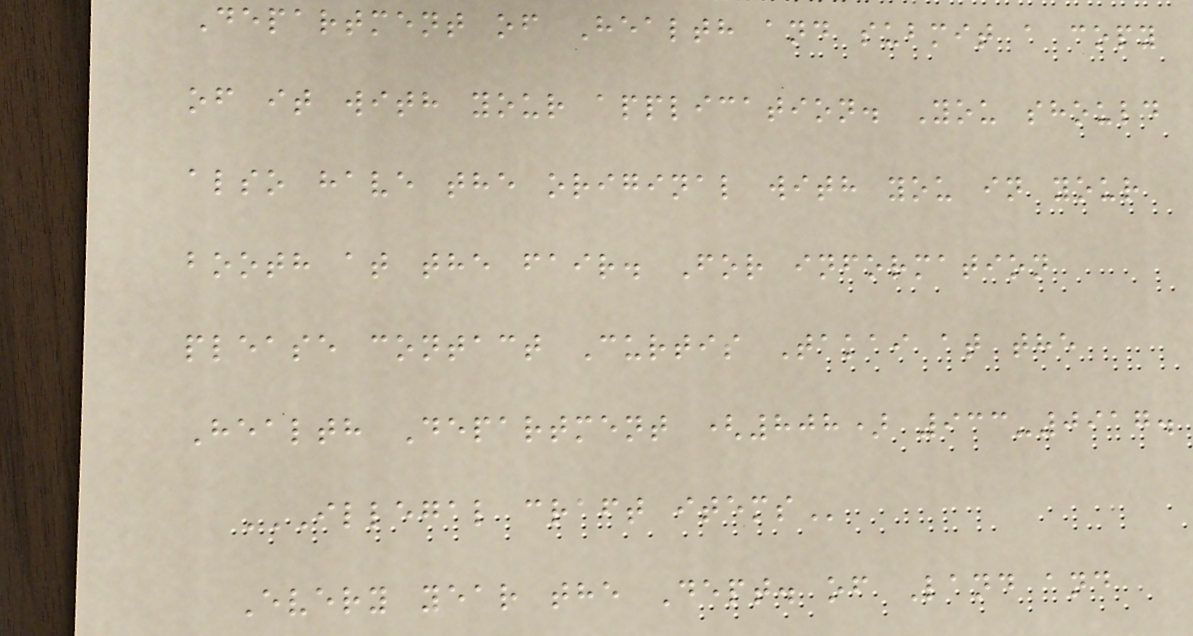Department of Health and submit a copy
of it with your application. You should
also have the original with you in your
booth at the fair. For information
please contact Curtis Takai at the
Health Department (808) 933-0917.
ILLEGAL CRAFT ITEMS
Every year the Dept. of Land and
